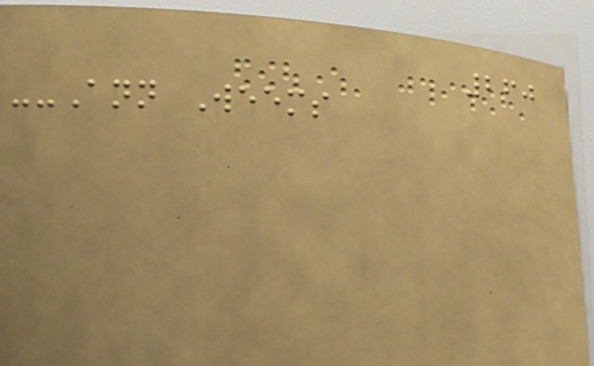260
--Ann Weems
